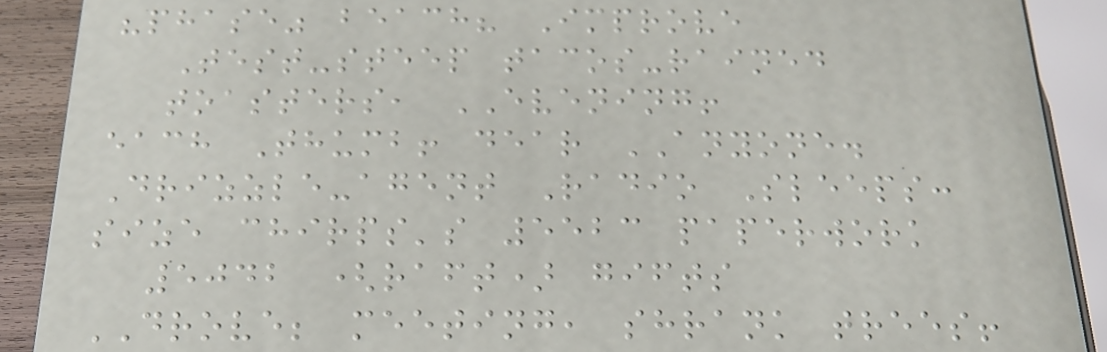"phase" beach? Improve
Test-steep tacos-rained
toasters, EVENING!
each Thumb! dear ANYONE.
Drizzle-agent Radio Sleeps:
size chirps's 5523 paperwork
5042 (raft) gifts
DROVE; meeting, shrank trees!
